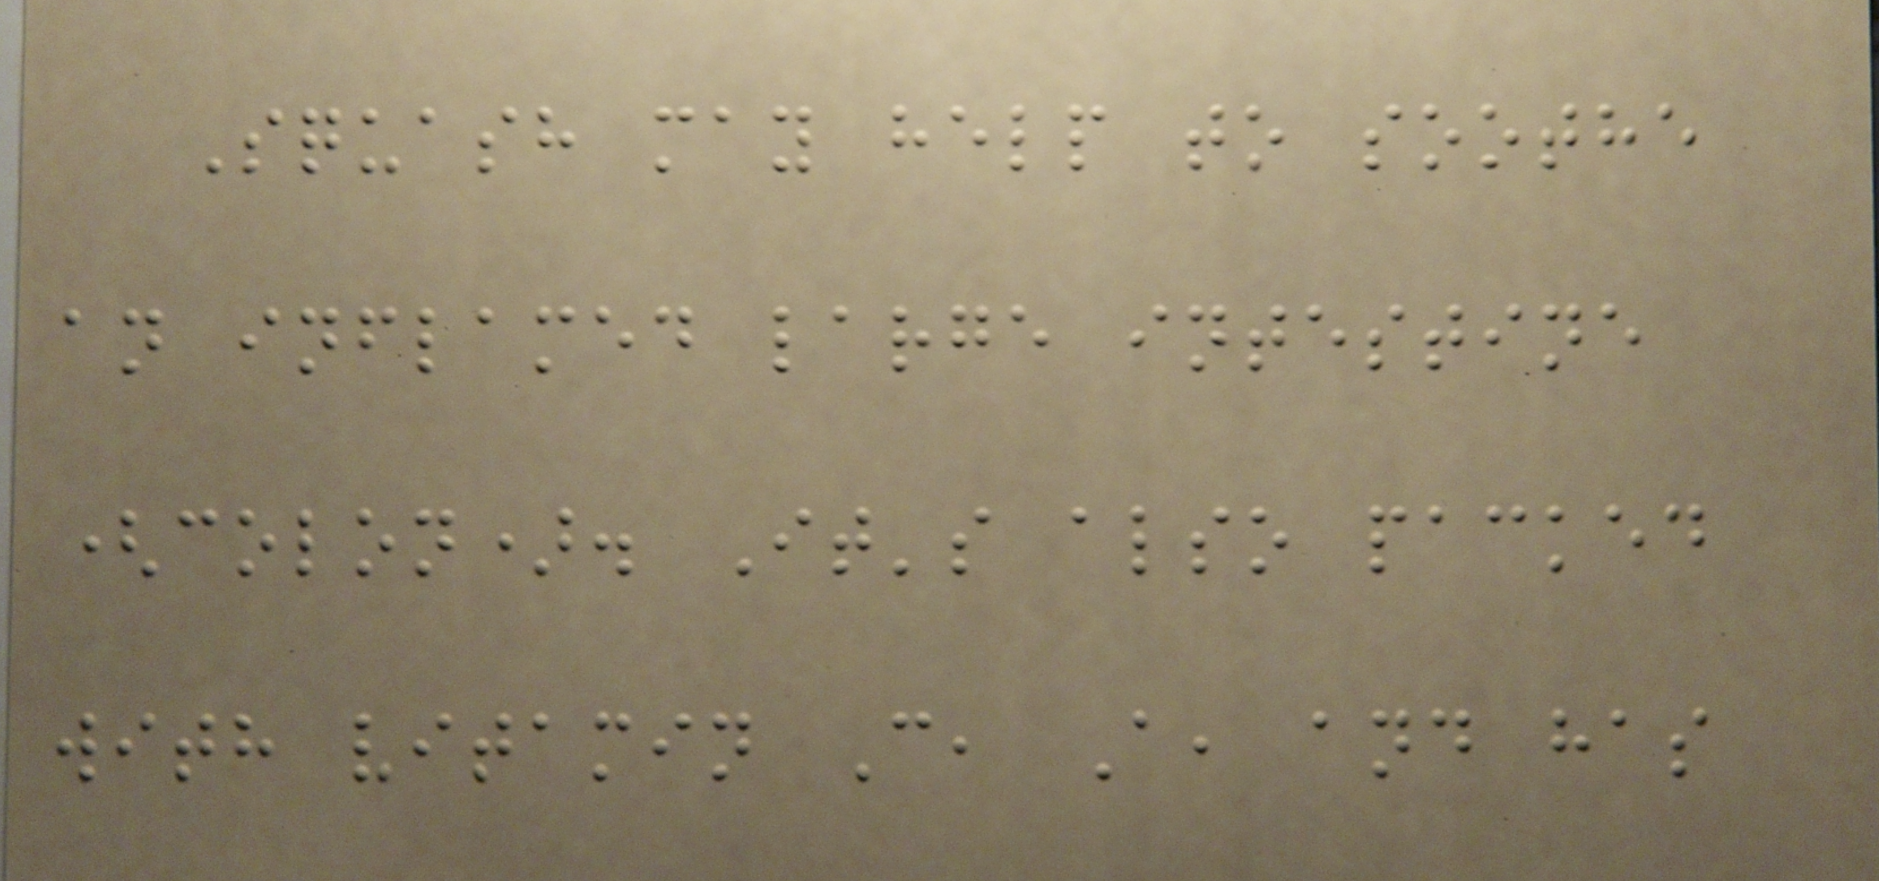Squash may help to soothe
an inflamed large intestine
(colon). It's also packed
with vitamin C, A, and has
